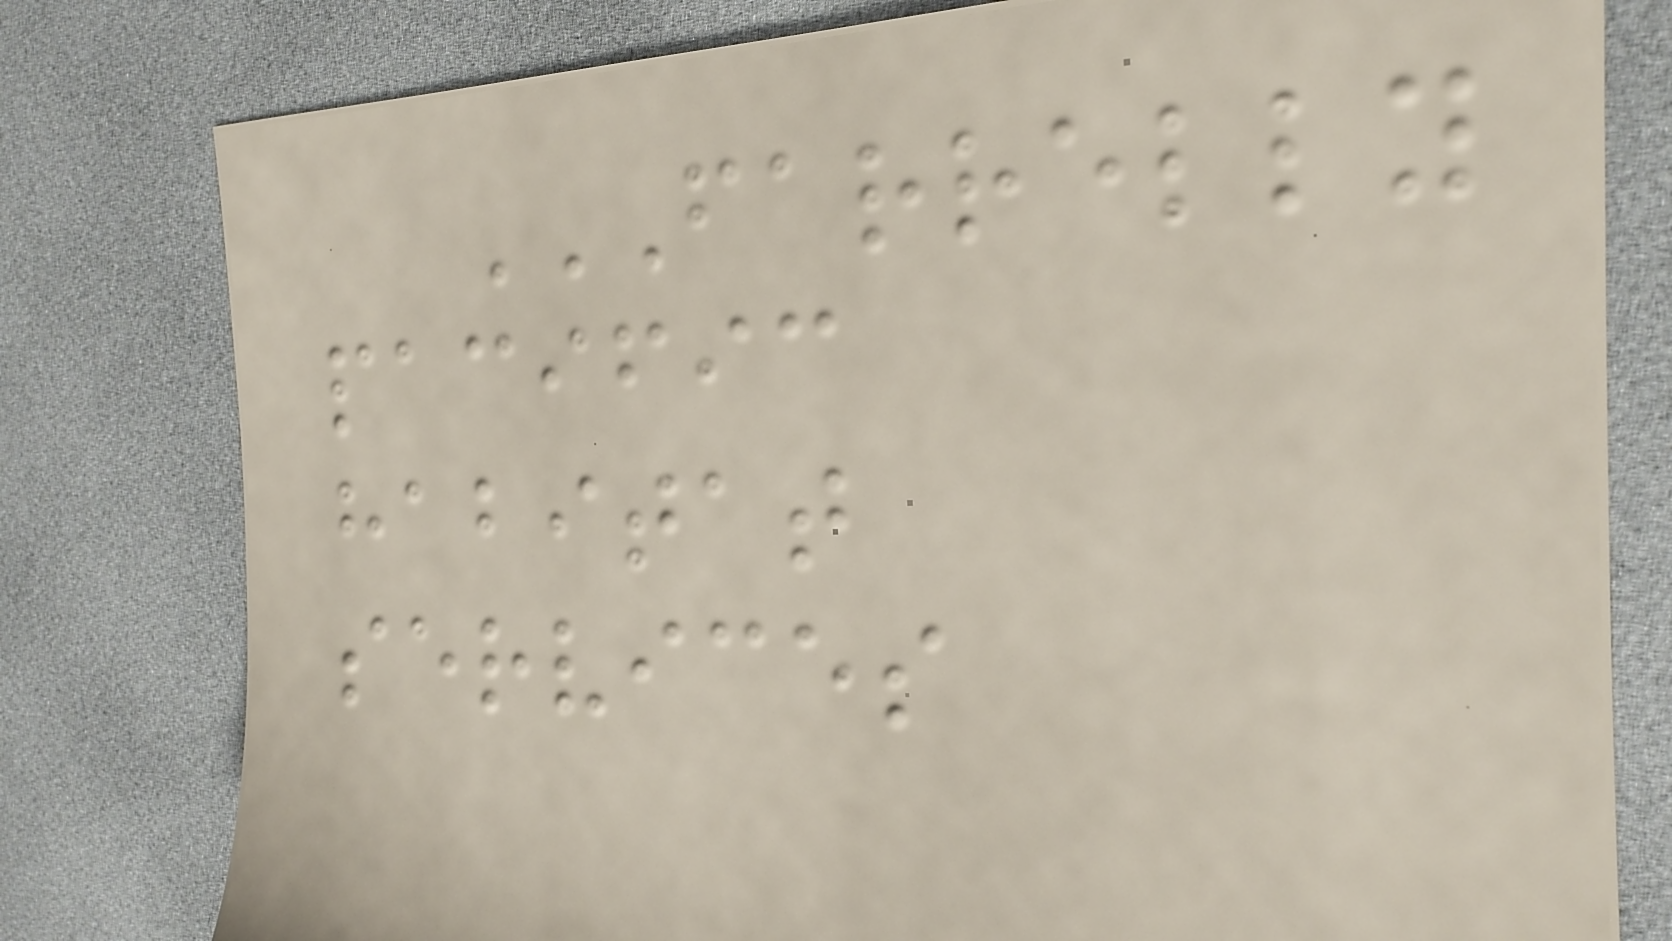FARRELLY
PACIFIC
HABITAT
SERVICES
